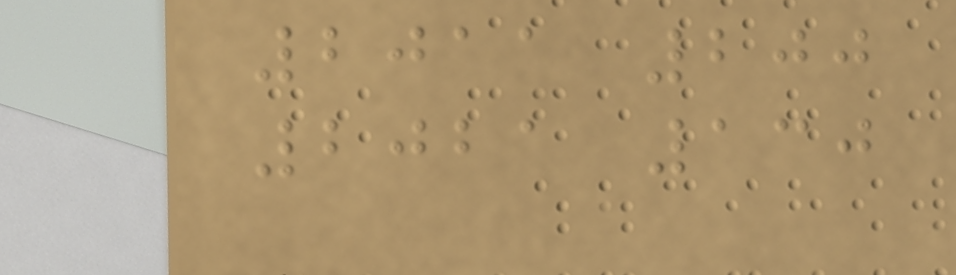2011 200
2021 130
